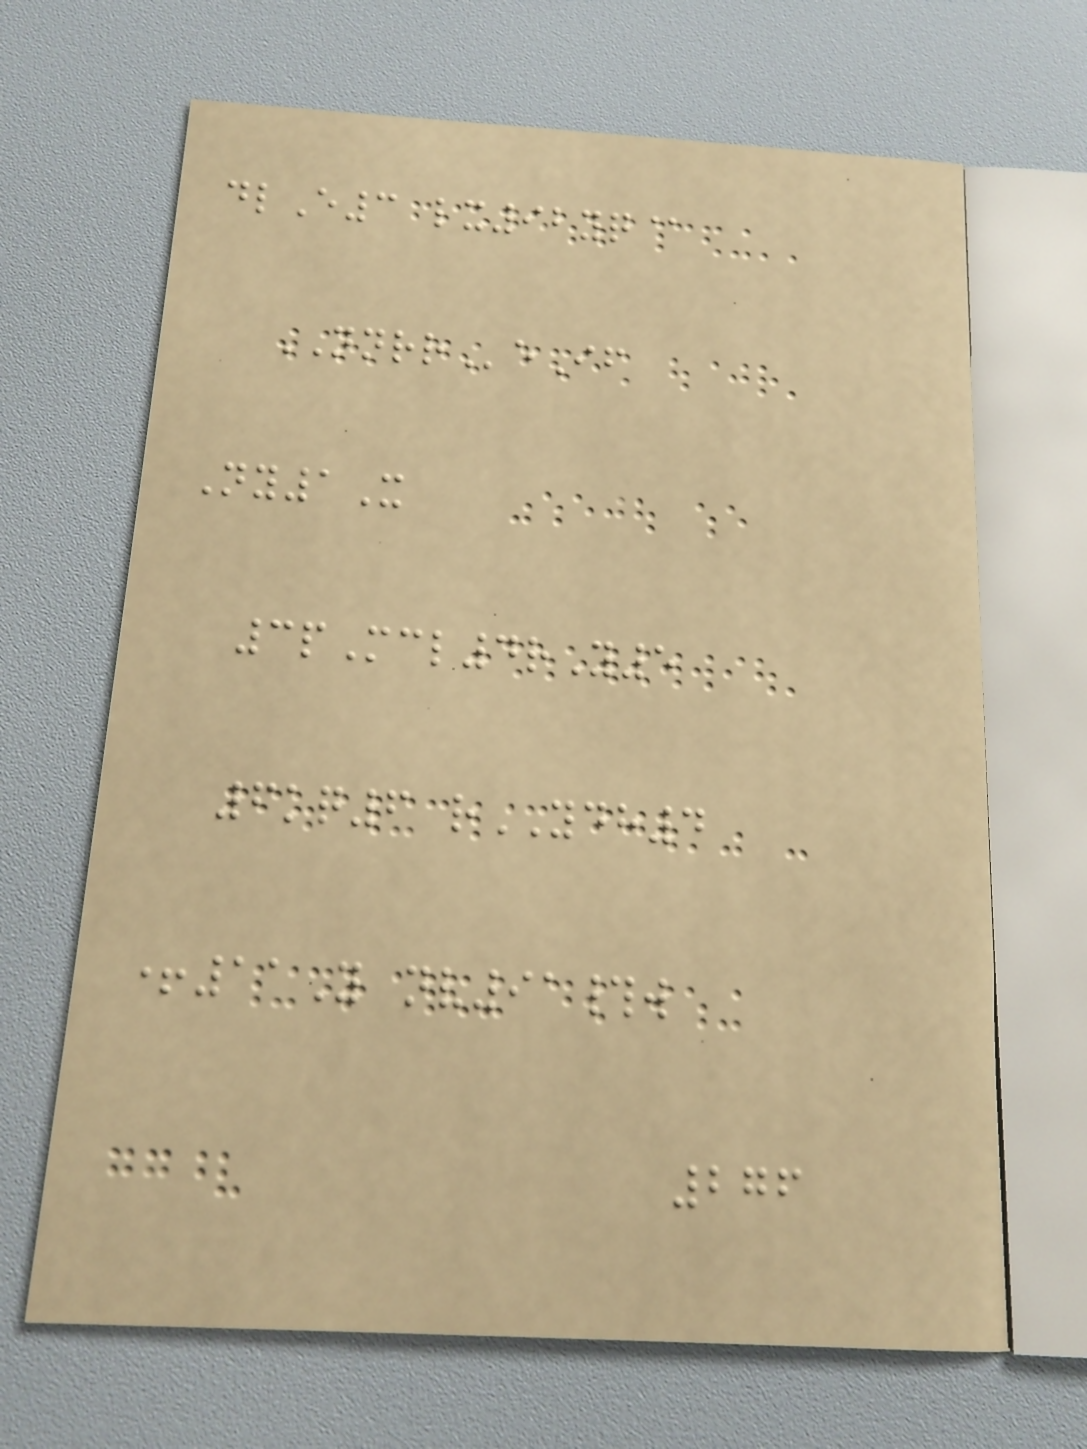dlE3 lx92yq@
NNRReIf
Ny1X
3pMcl4rY5
6kq6 rYDH4
+11Y nv91#w
276
